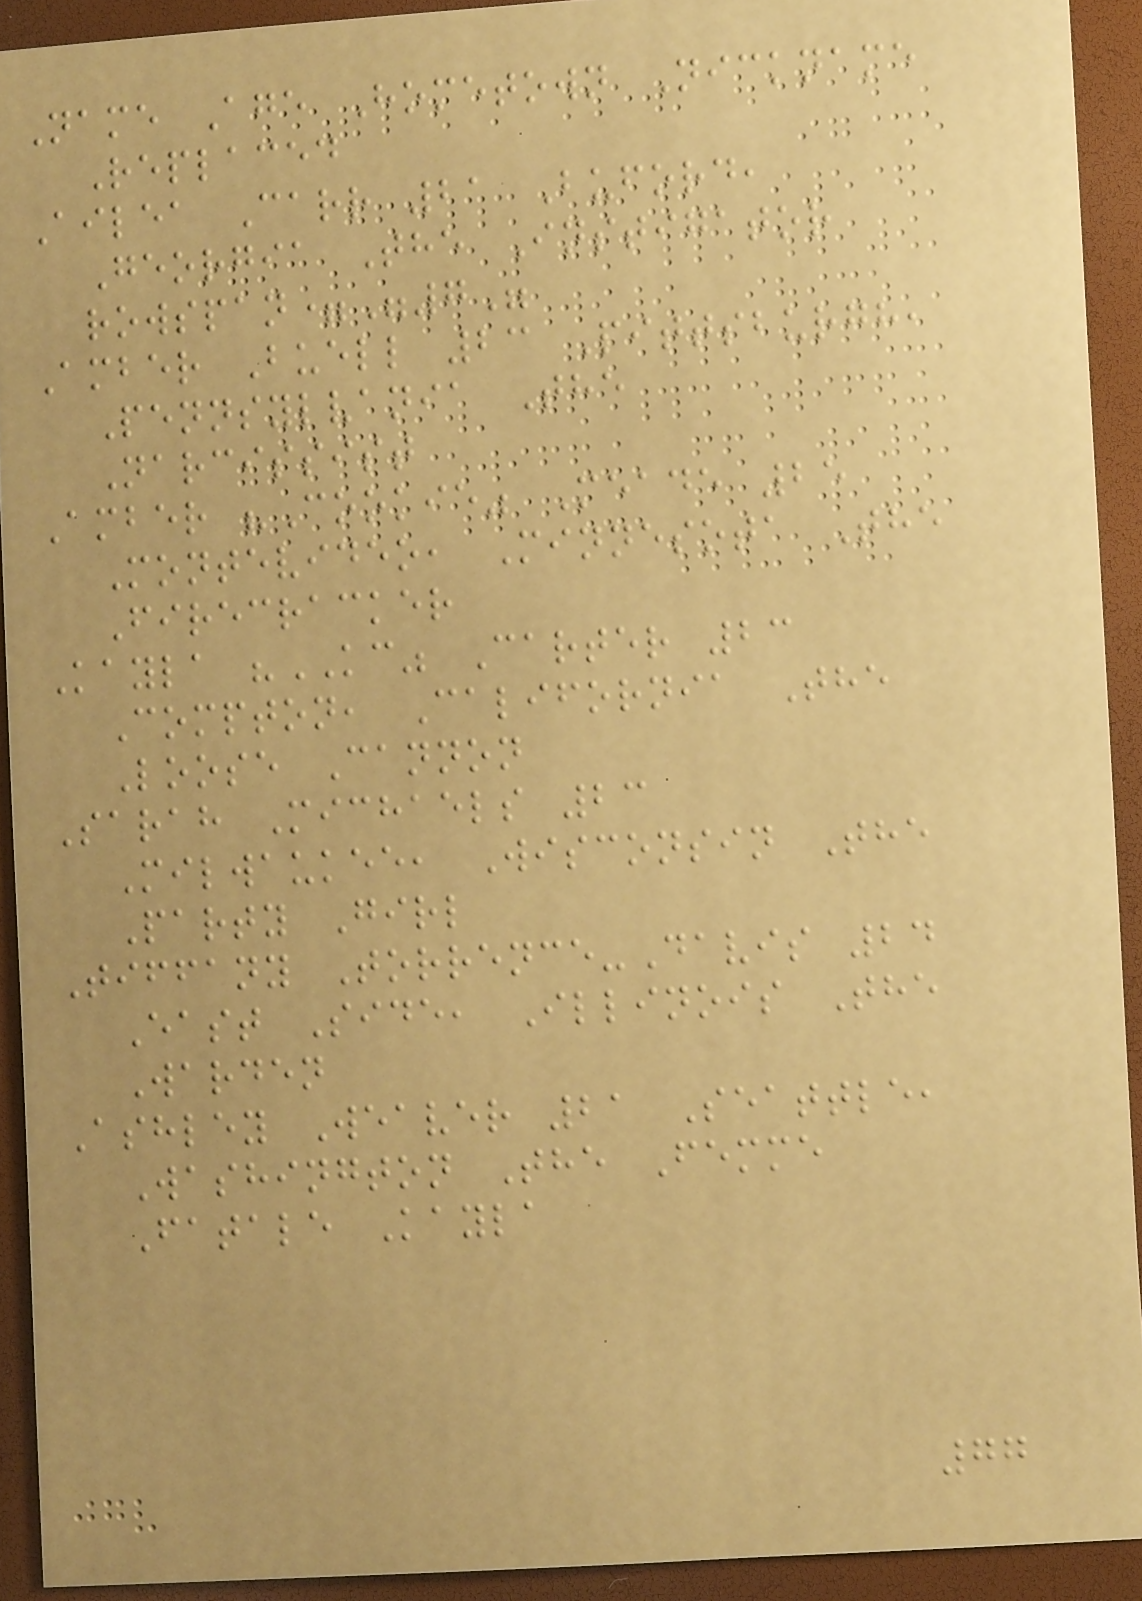Name Age Hometown Nickname
Replaced
Ailea Carr 21 Buford,
Georgia The Instigator
rowspan="7"
Amber Buell 23 Pittsburgh,
Pennsylvania The
Narcissist
Amber "Cookie" Meade 25
Montevideo, Minnesota The
Firecracker
Kayla "KC" Carter 23
Compton, California The
Loose Cannon
Sarah Michaels 23
Milwaukee, Wisconsin The
Party Girl
Tiffany Torrence-Davis 24
East Side, Illinois The
Warden
Ashley Weaver 21 Seattle,
Washington The Femme
Fatale Kayla
77
